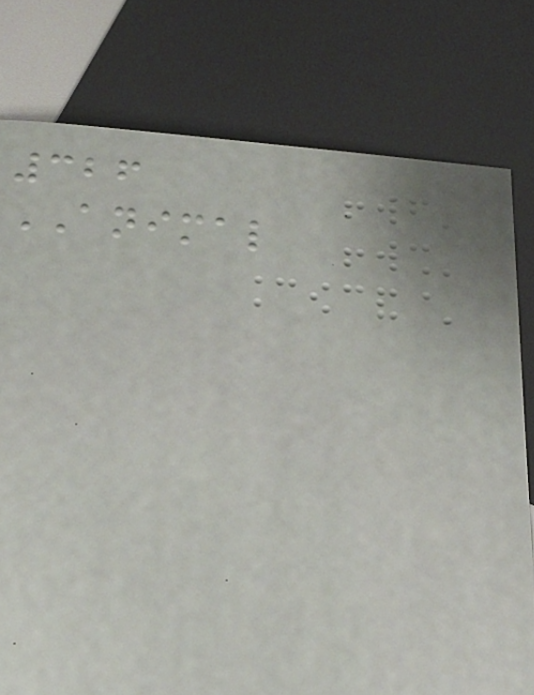326
ANIMAL
